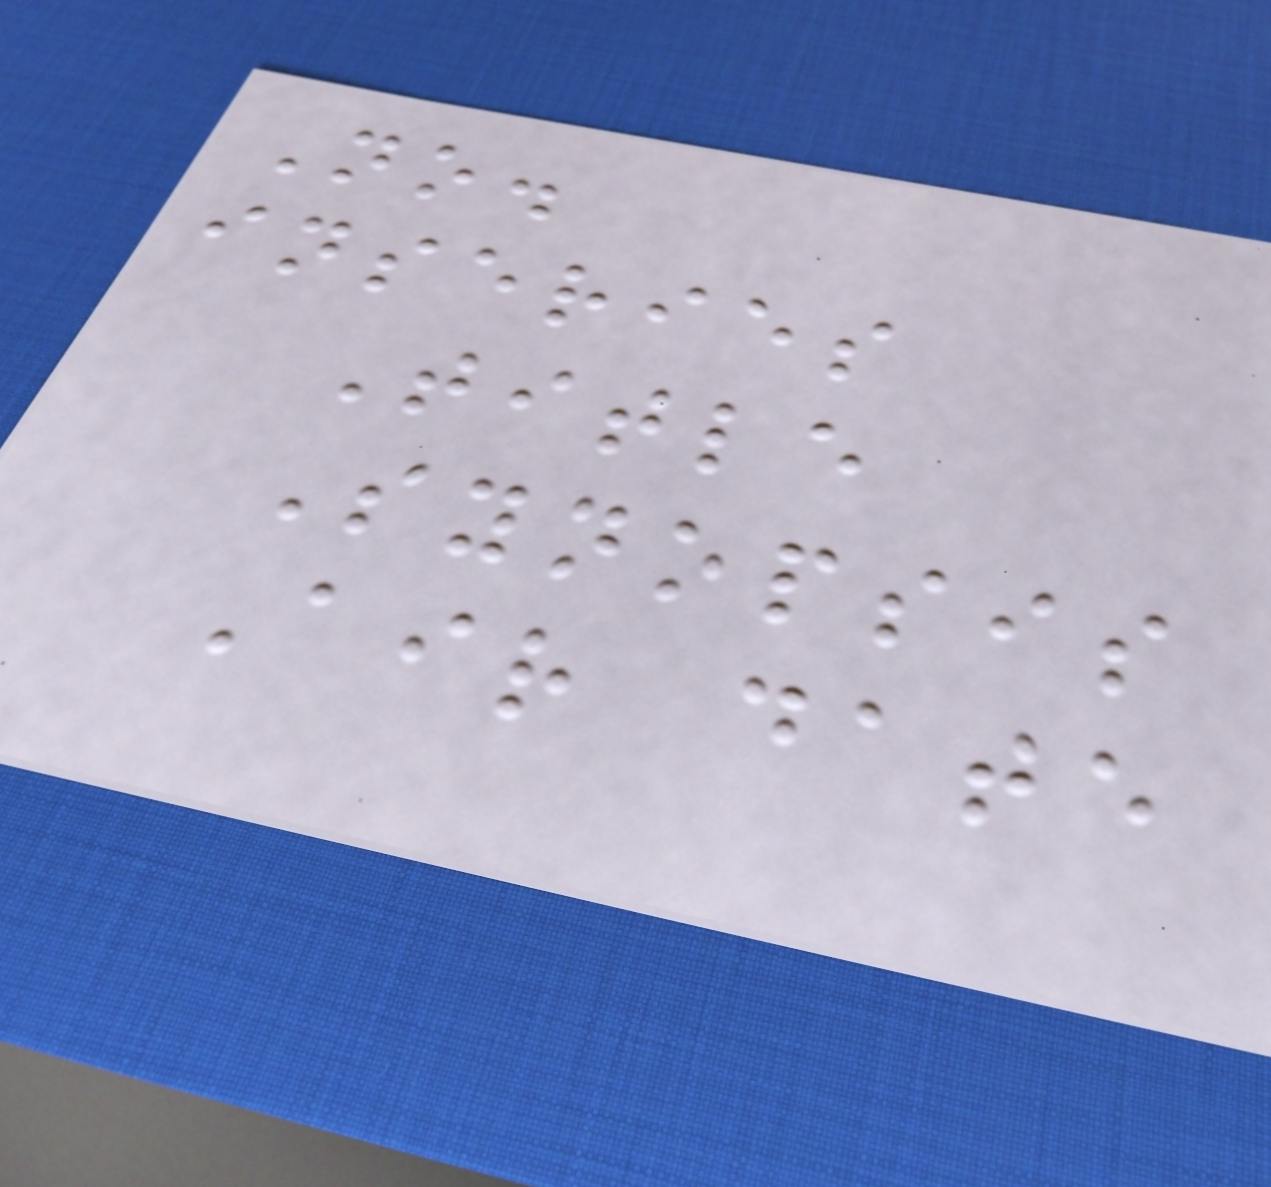No.
inseries
Title
Synopsis
Air date
